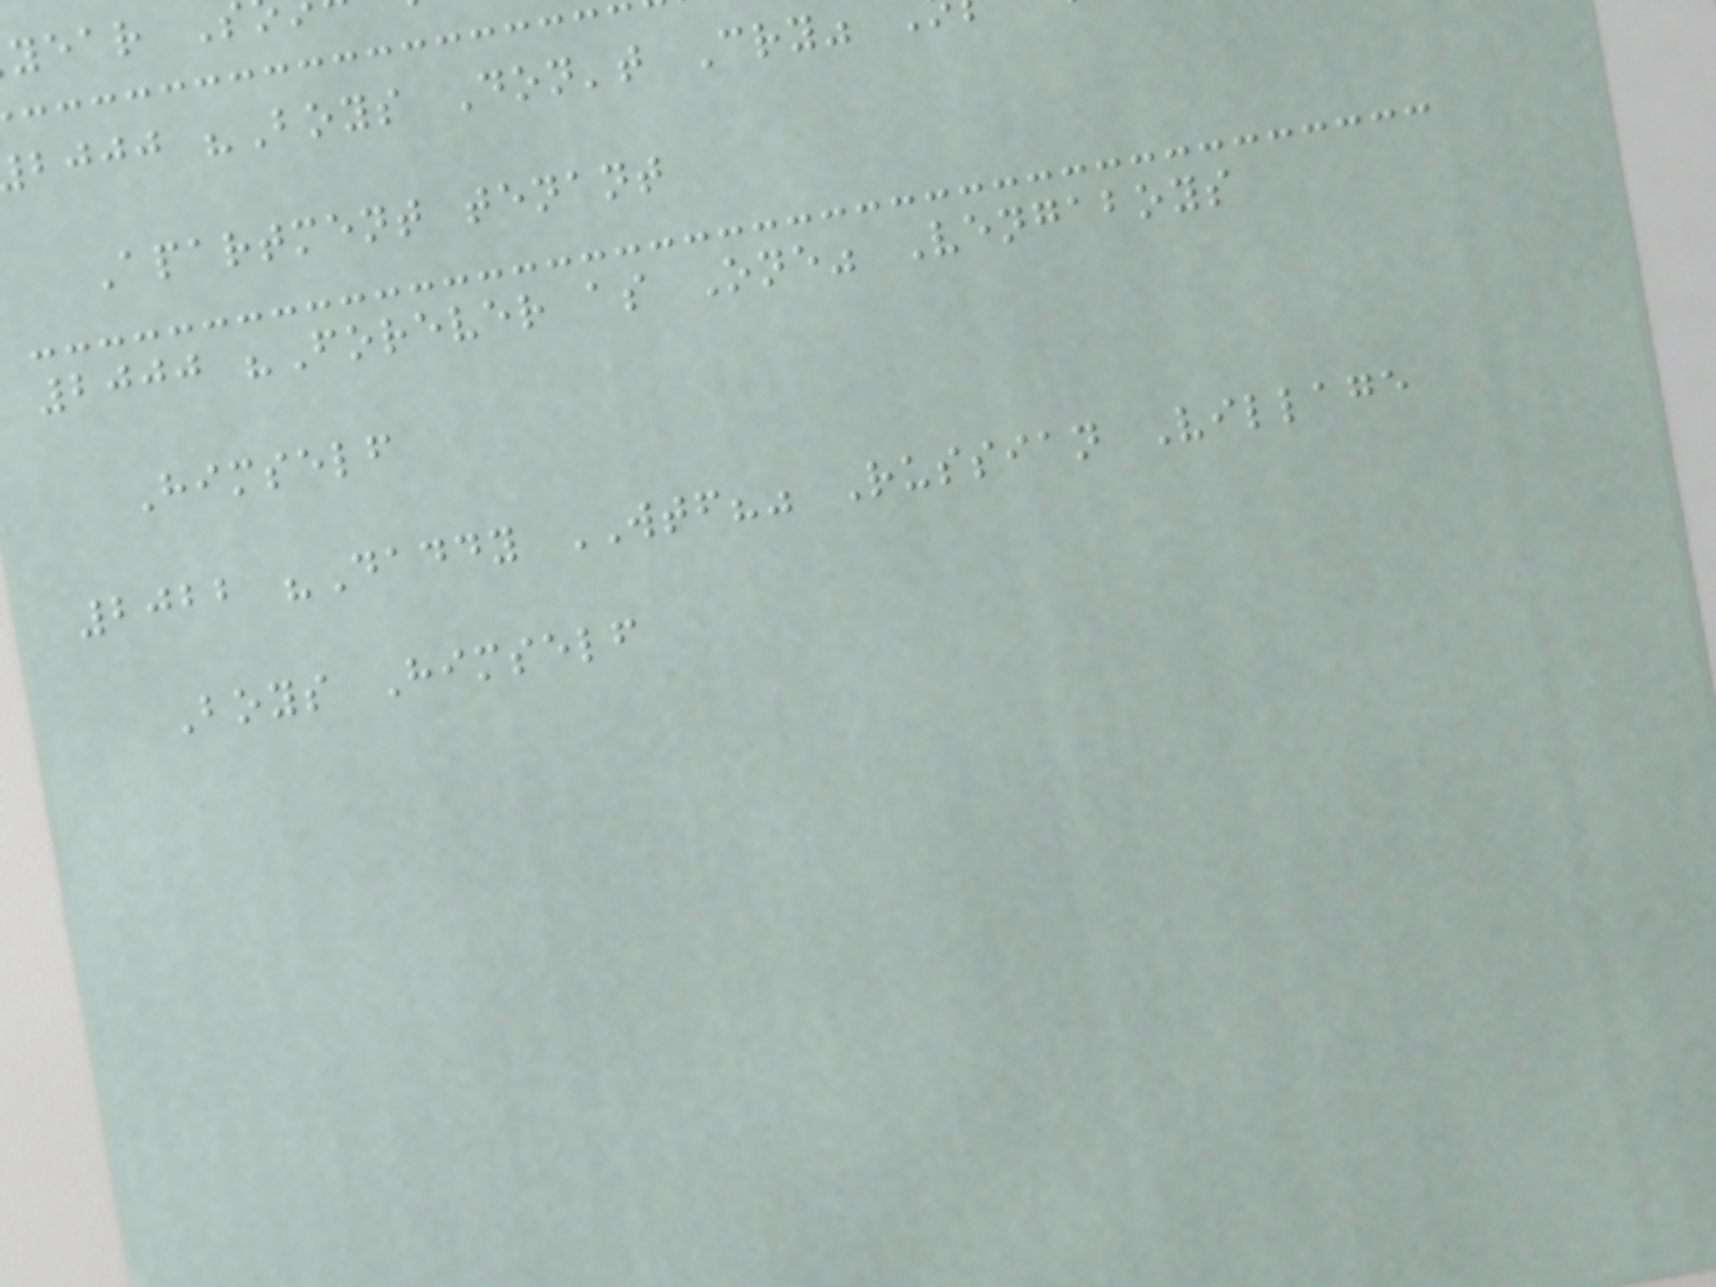bjjj "Boys Don't Cry"
Apartment tenant
2000 "Forever as One" Vengaboys
Himself
2022 "Daddy WTF?" Russian Village
Boys Himself
